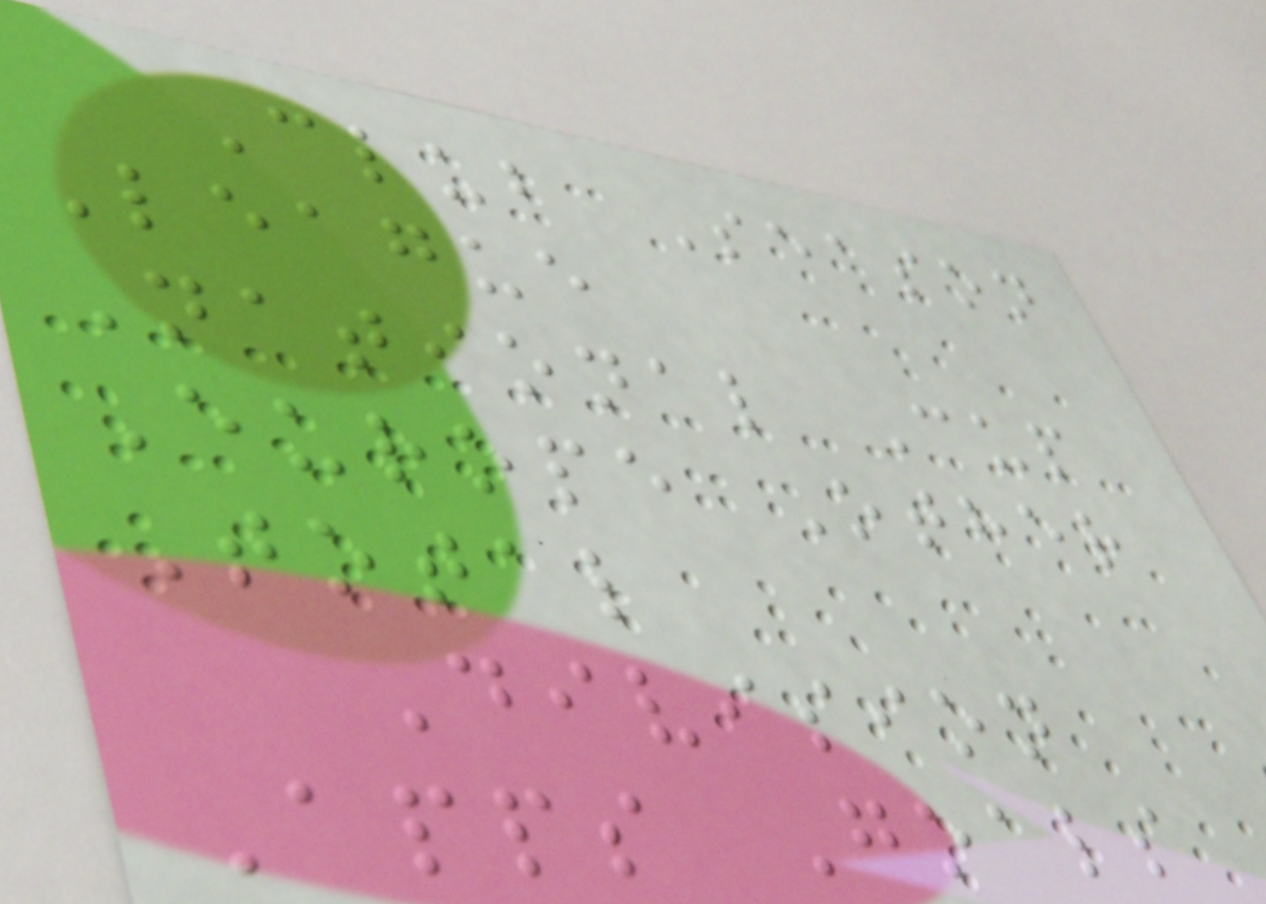Club Season
League
National Cup
Europe Other
Total
Division
Apps Goals
